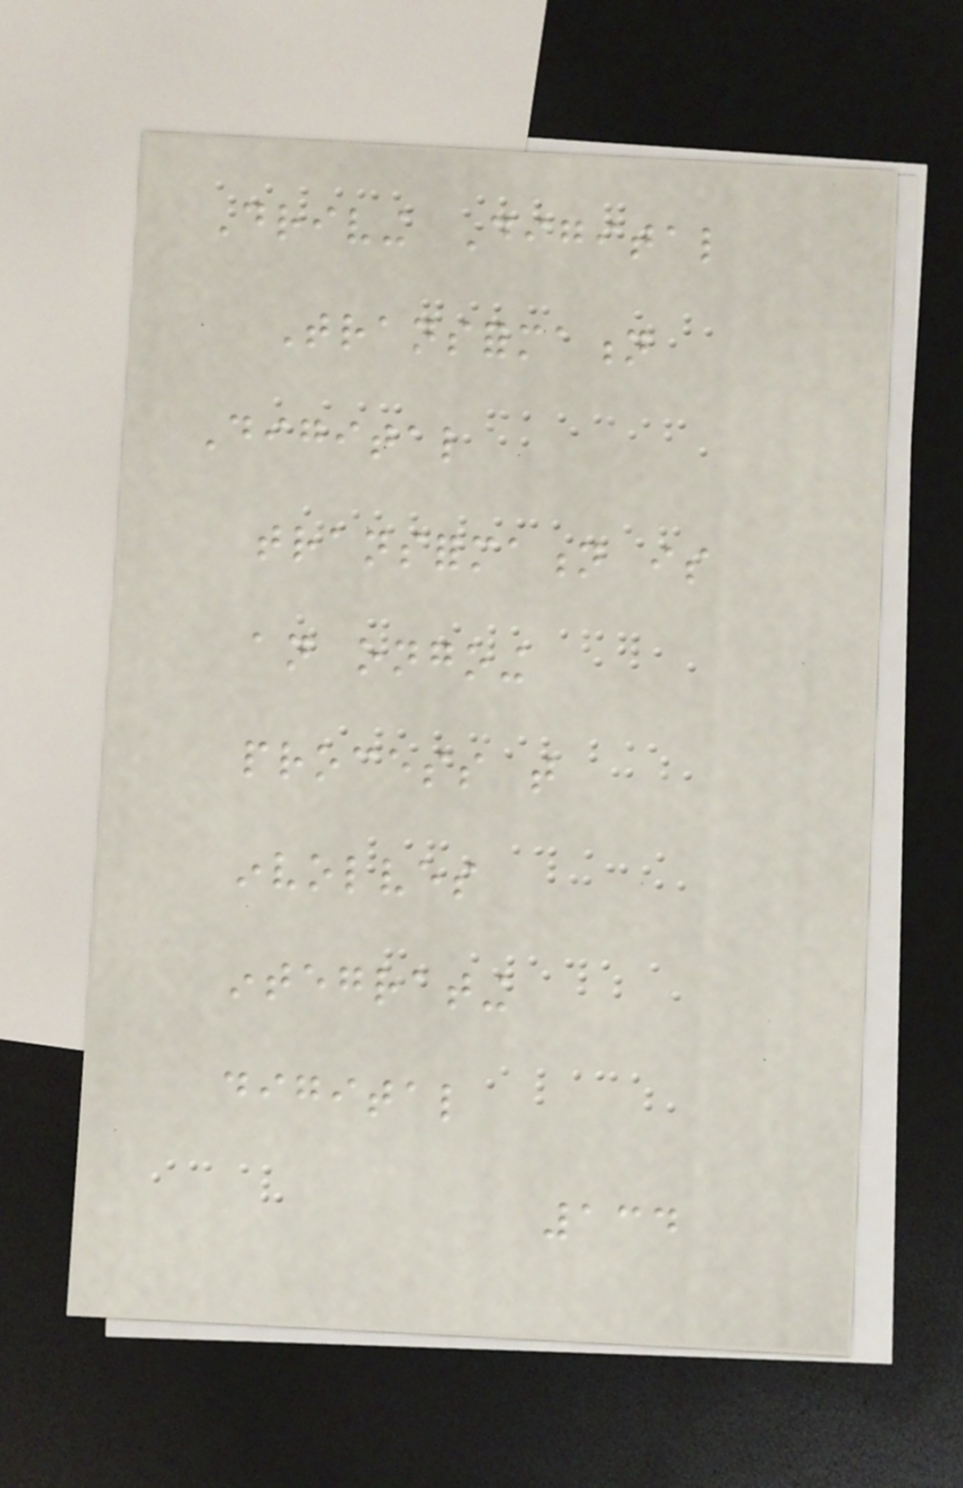Driving Digital
Transformation
Digital
transformation is
an ongoing
process that
involves
integrating
digital
134
